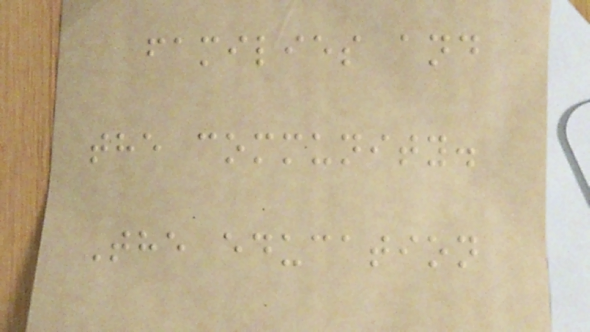families and
the community.
The education
